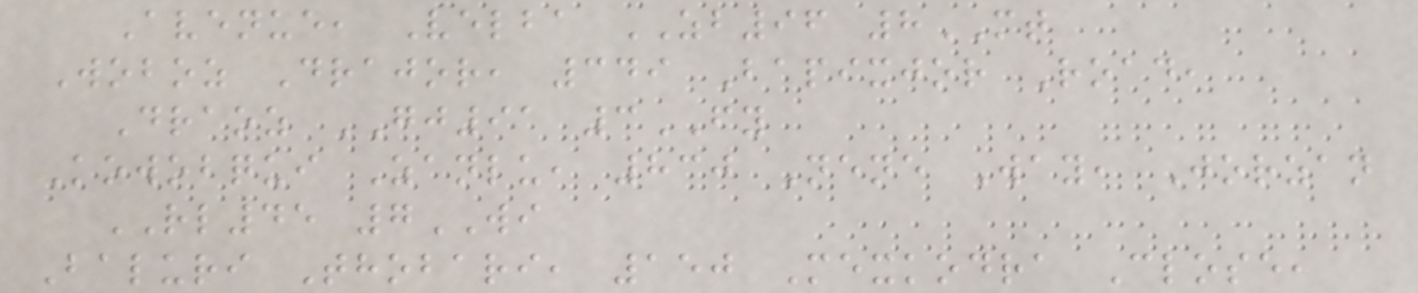Avenue, Velba ZB96 8MT
Woboz Drajor, 349 Bapixjor Road,
Draoz GJ91 3FY
Kowobqui Zanlu, 830 Nene Way, Jorzan
RL45 7WI
Baluri Thobari, 150 Mexkodra Close,
